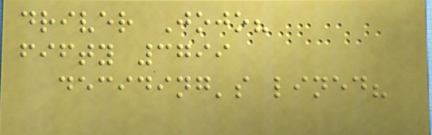driver Jojo?
fifty 3799
deciding's lined?
